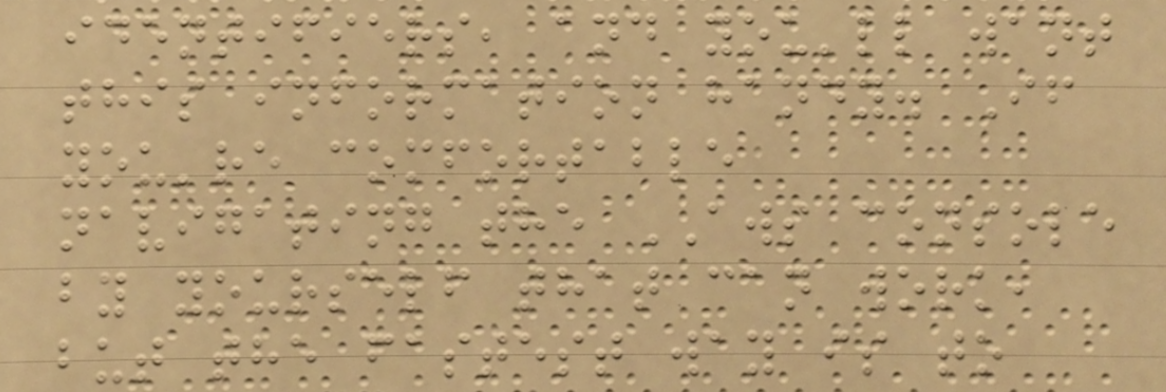identifiers, and you'll want
this information handy. If
you're comfortable
navigating the AWS console
by yourself that can work,
but the fastest way is to
